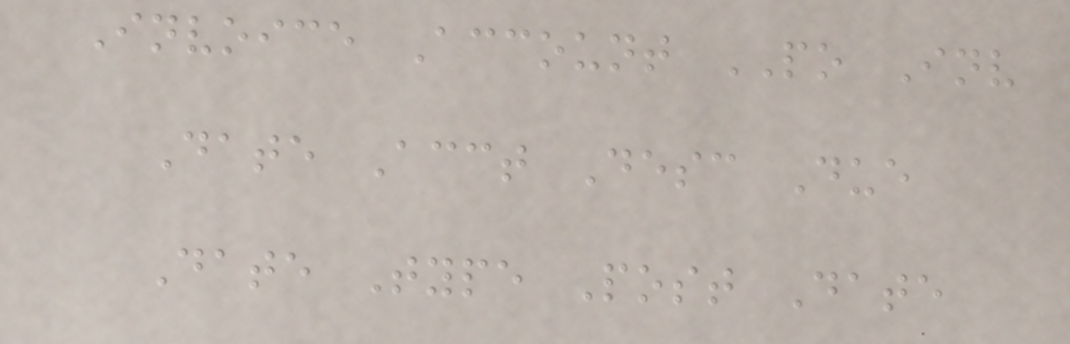Invoice Account PO Inv
Date Acct Desc Due
Date Type Post Date
